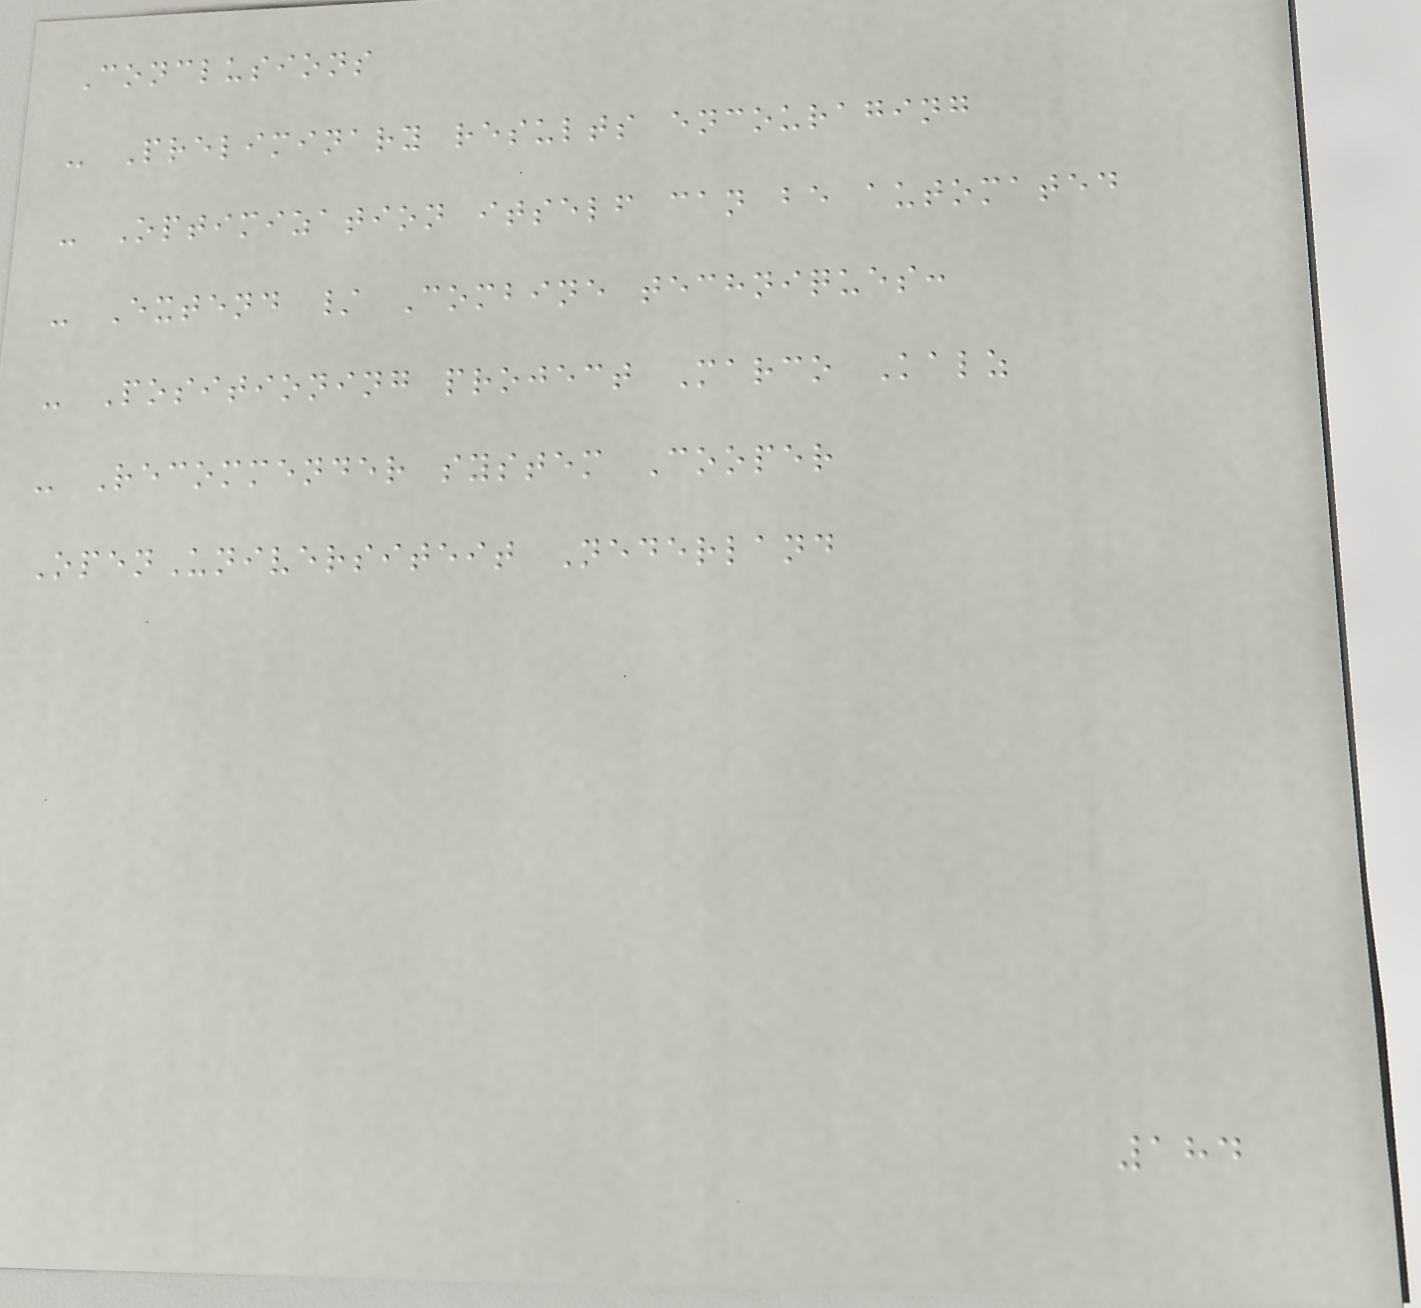Conclusions
- Preliminary results encouraging
- Optimization itself can be automated
- Extend / Combine techniques:
- Positioning project Marco Kalz
- Recommender system Cooper
OpenUniversiteit Nederland
184
